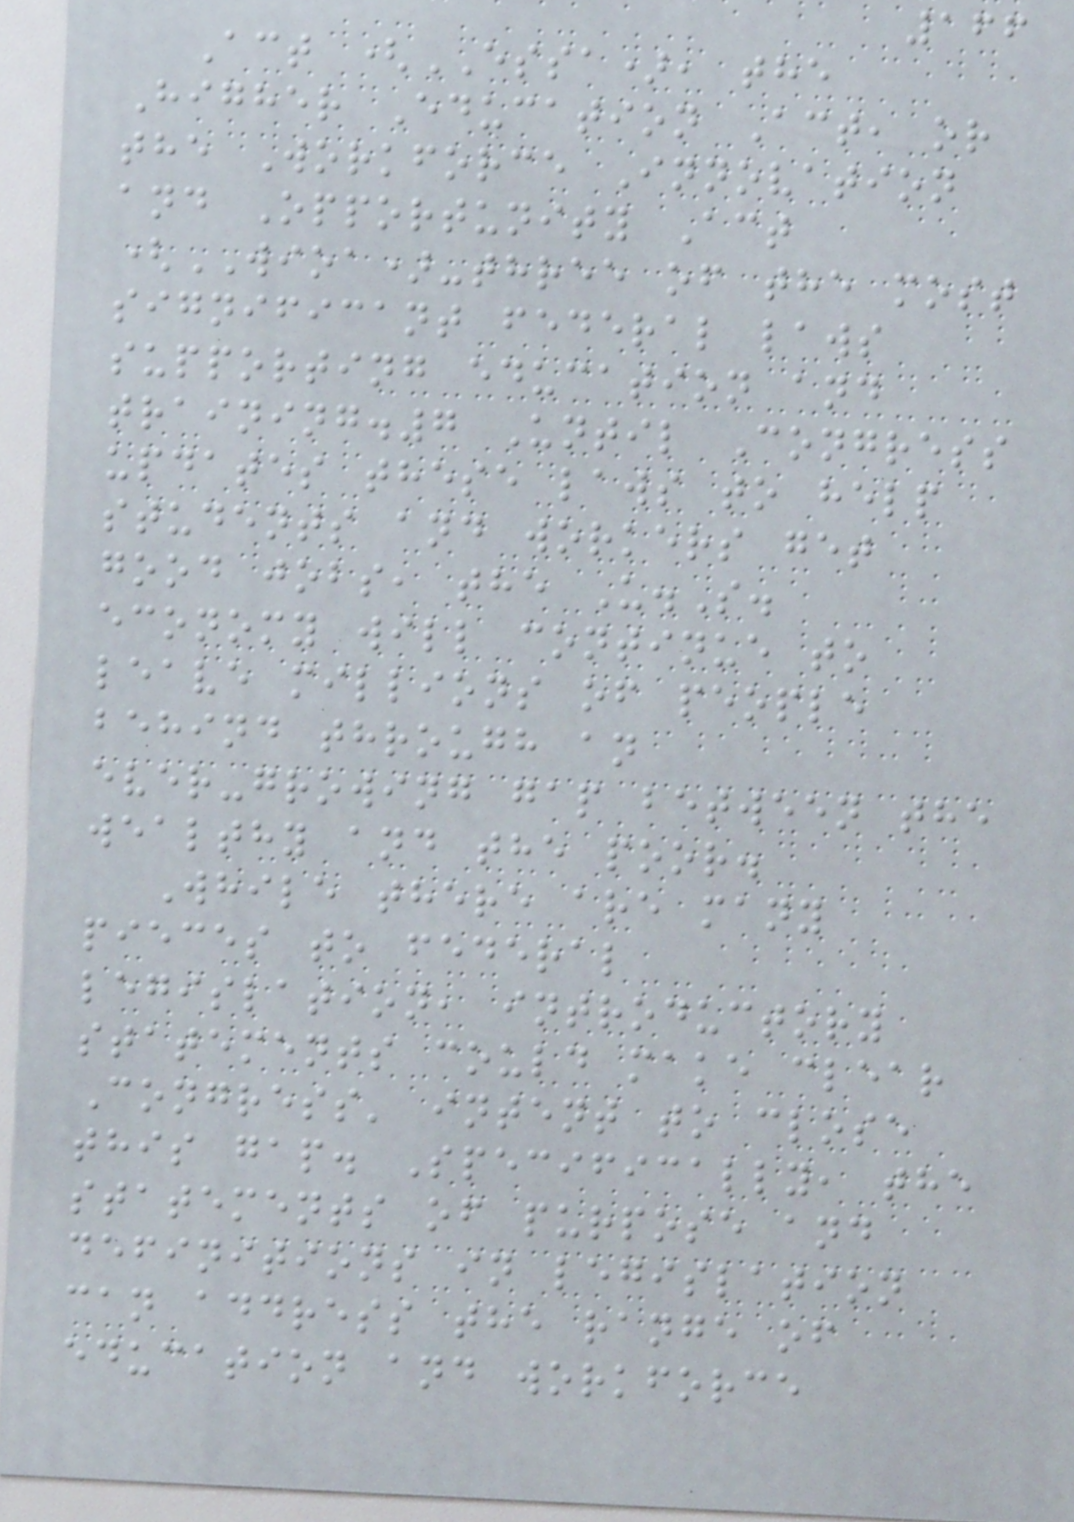166
Act (ESSA), the
Higher Education Act, or
the Workforce Innovation
and Opportunity Act
(WIOA)-three of the most
significant federal laws
supporting education and
training.7 Until Congress
updates these laws to help
students and workers get
good jobs, the U.S.
economy will continue to
leave millions of people
behind through an
ever-growing gap between the
wealthy and the poor.
While there are many
pieces to federal
legislation, introductory
statements could make clear
Congress' intent to close
this gap. Specifically, the
statements of purpose and
definitions in legislation
can address the range of
education and workforce
